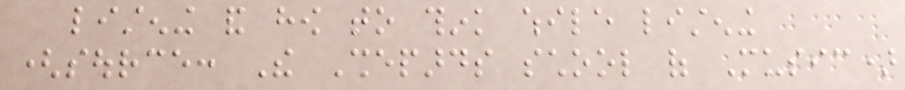listening and how to think while listening
(source: The Shepards school of Music)
